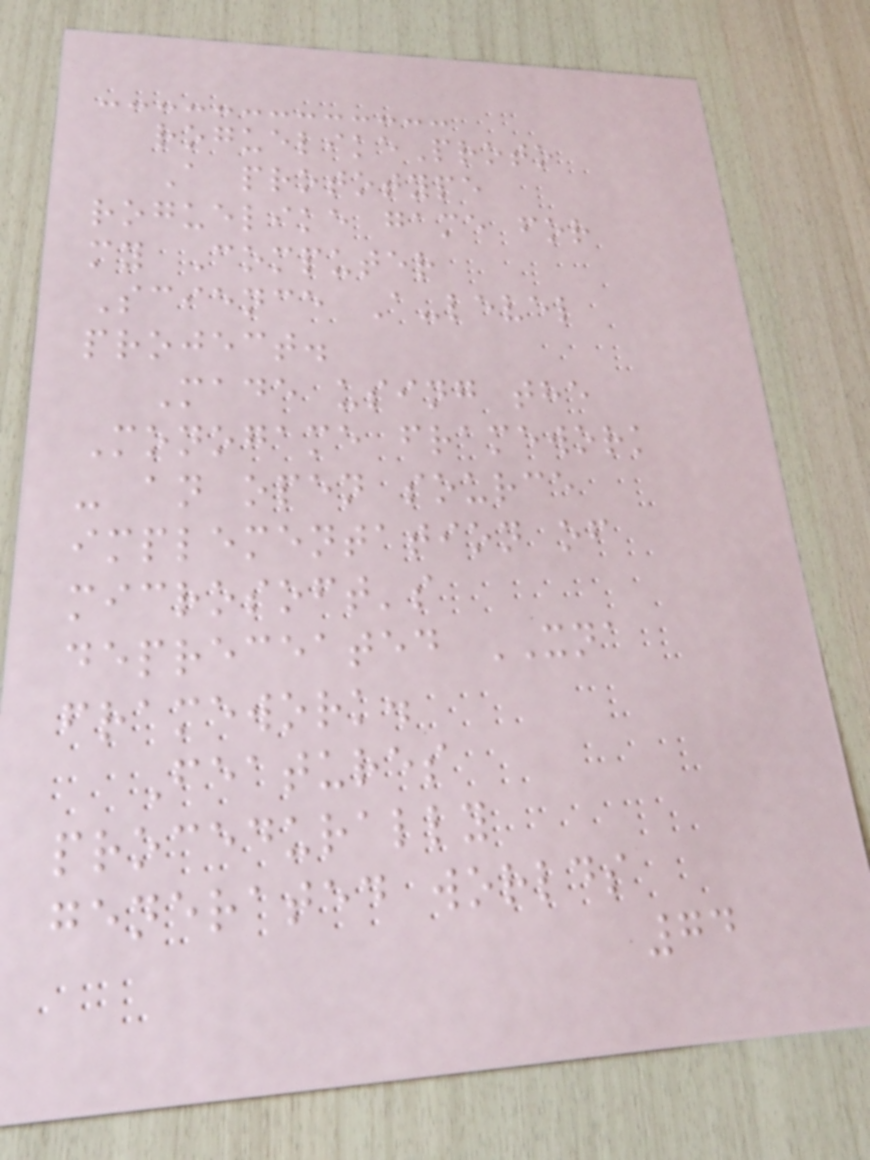roguelikeProto
A prototype
roguelike game for
my Computer
Science A-level
project.
Made using the
Monogame framework
- an open source
implementation of
microsoft's
depreceated XNA
framework.
Features
procedurally
generated worlds
74
